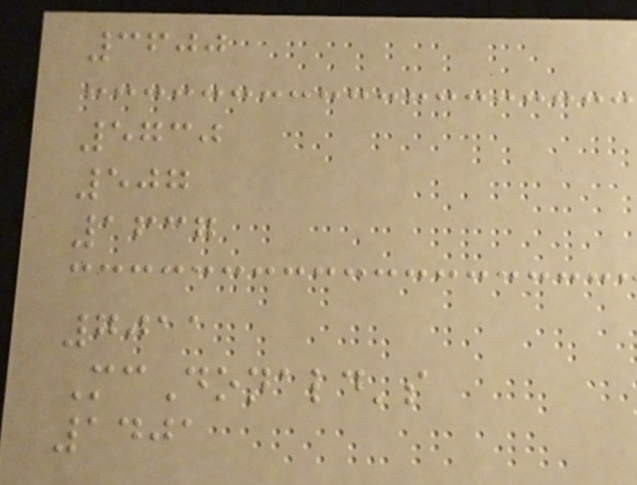3600
5730
507
1637
7011
McDonald's
1401
